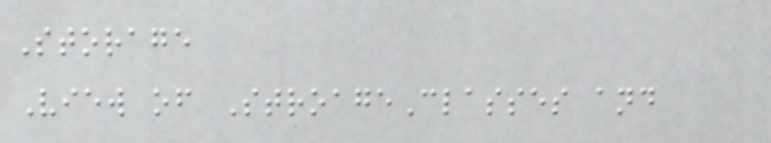Storage
View of StroageClasses and
